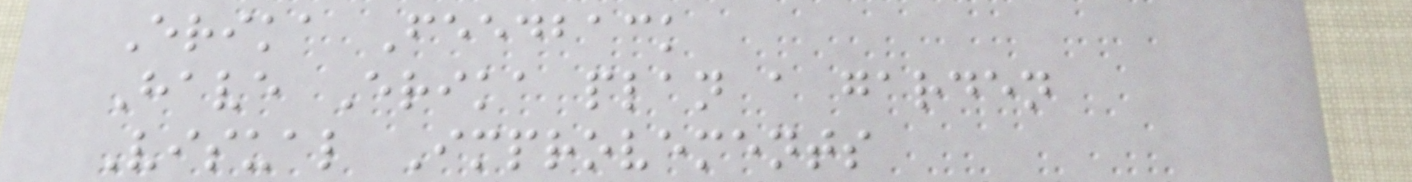Erika Feedback
Have Erika plan a garden
Visual Improvements
